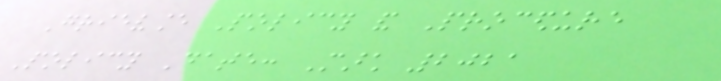Grievance Policy and Procedure
Policy Date: March 2021
